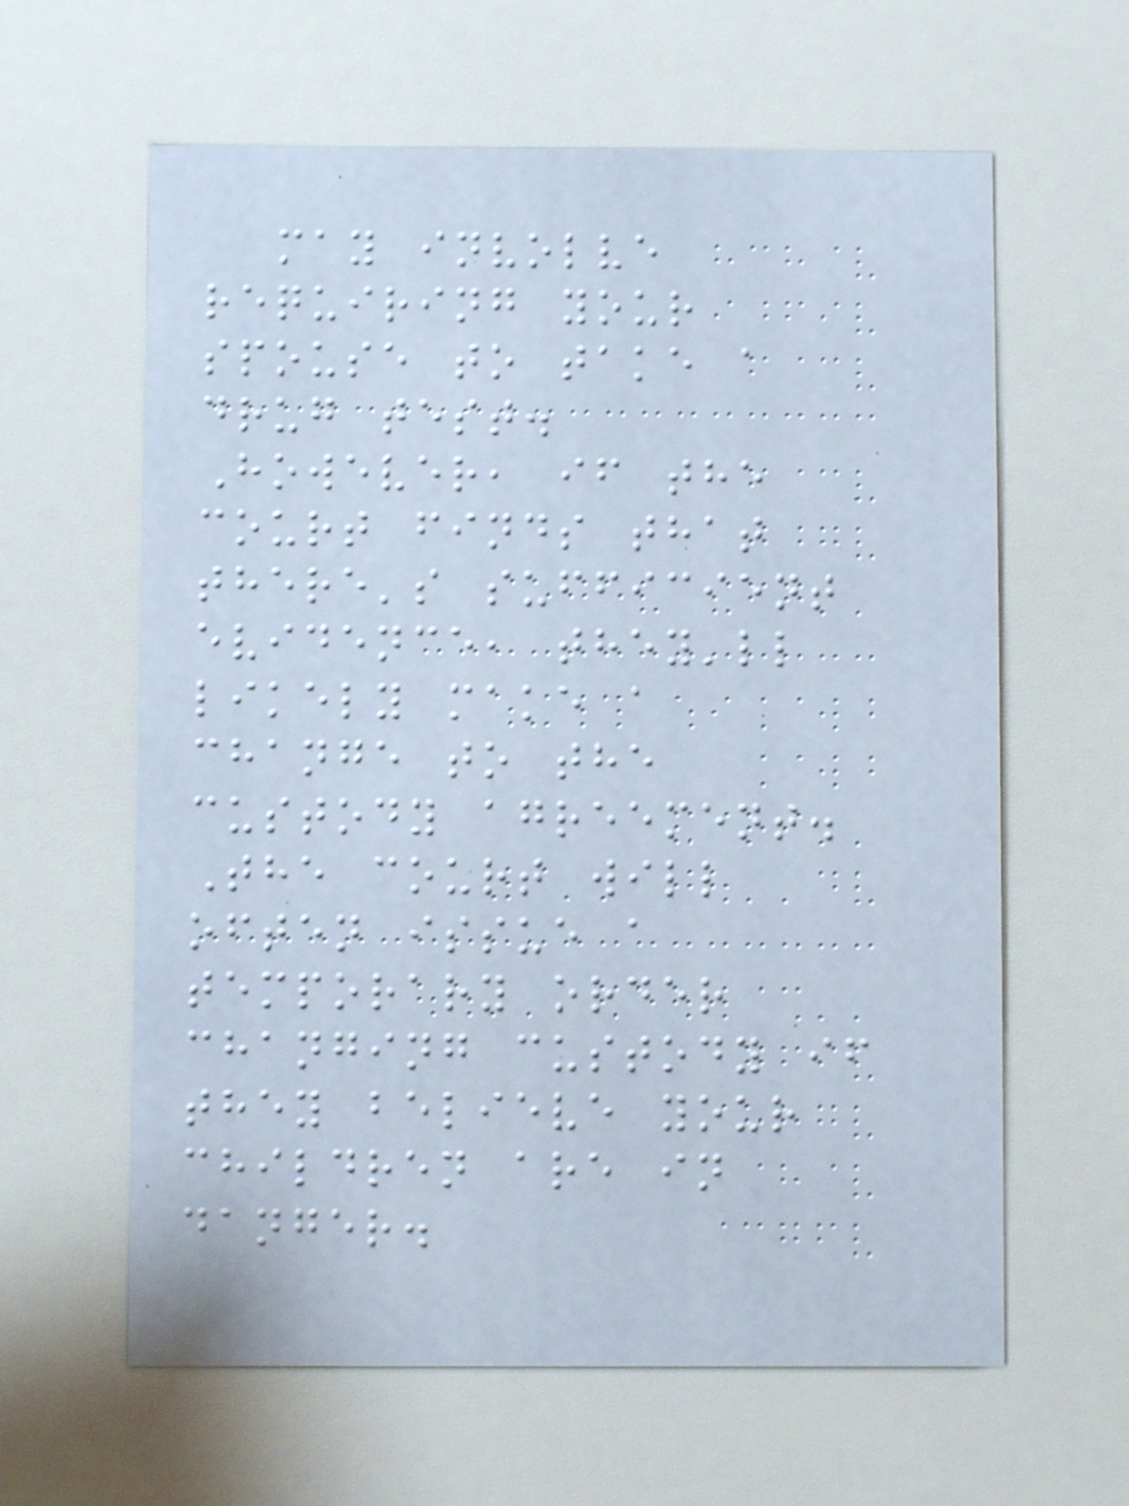may involve
requiring your
spouse to take a
drug test.
However, if the
court finds that
there's sufficient
evidence, they'll
likely make a
change to the
custody agreement.
The court will
often issue a
temporary order
changing custody if
they believe your
children are in
danger.
